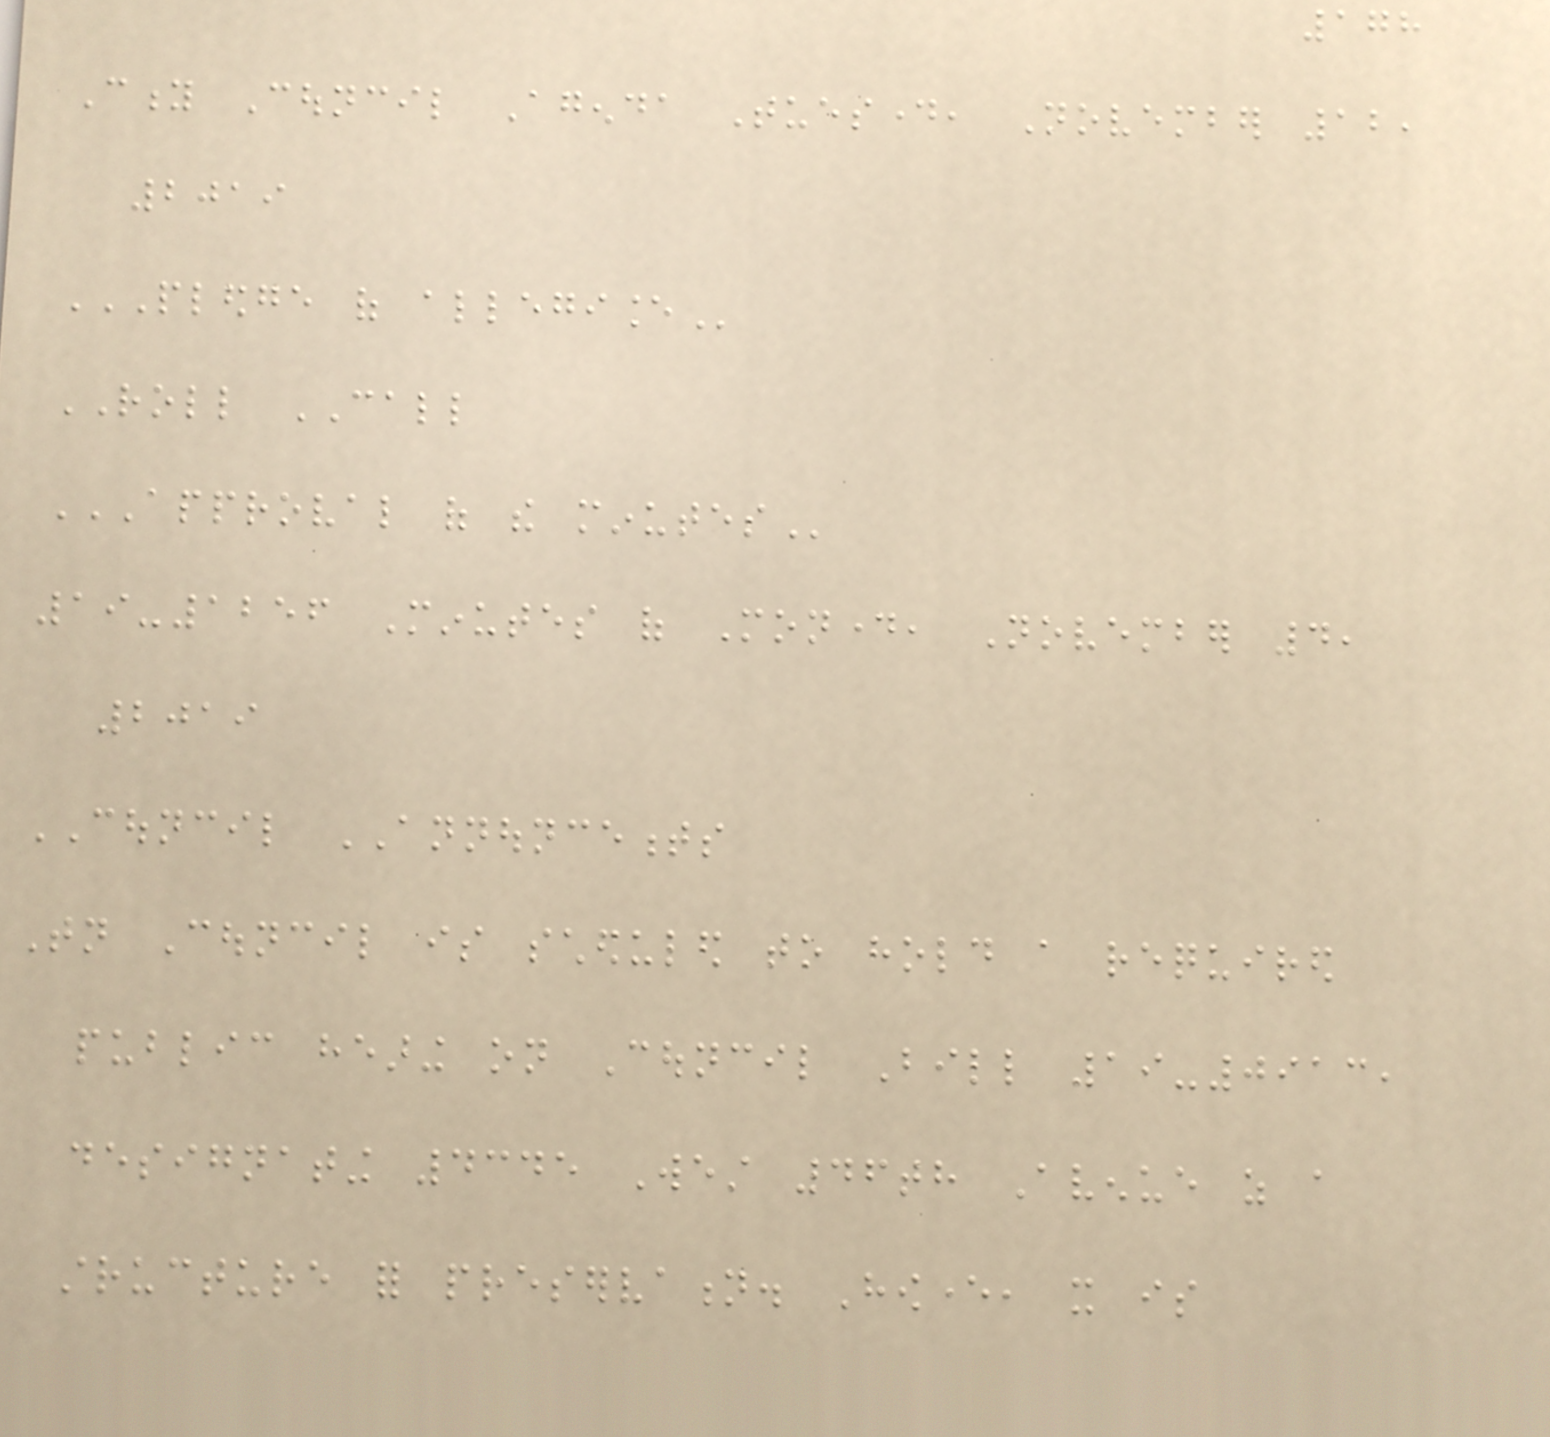178
City Council Agenda Tuesday, November 12,
2019
PLEDGE OF ALLEGIANCE
ROLL CALL
APPROVAL OF THE MINUTES
19-1256 Minutes of Monday, November 4,
2019
COUNCIL ANNOUNCEMENTS
Tonight Council is scheduled to hold a required
public hearing on Council Bill 19-0913,
designating 4345 West 46th Avenue as a
structure for preservation. However, it is
